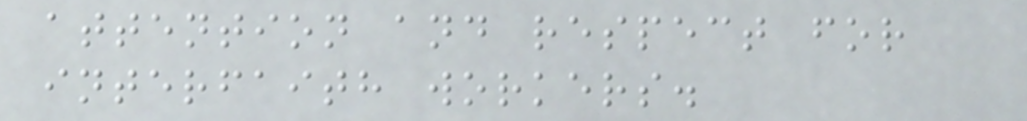attention and respect for
interfaith workers.
